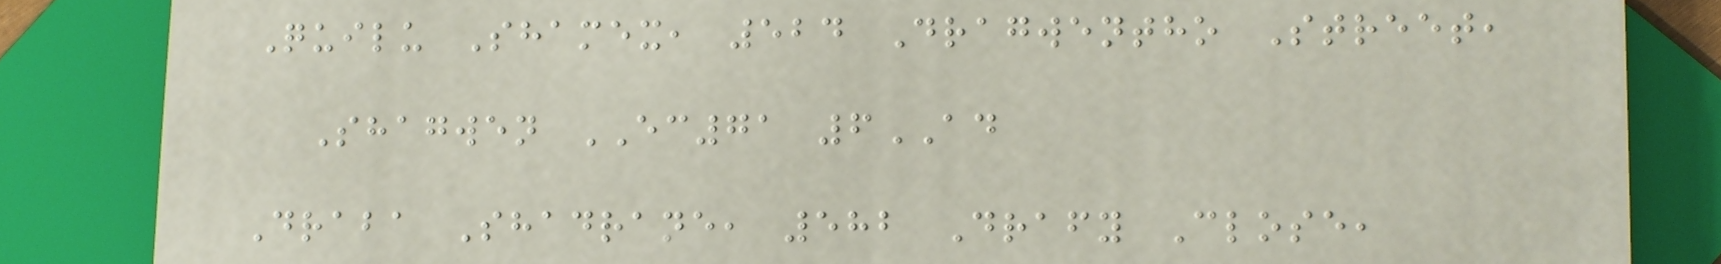Quilu Shamex, 524 Dragwentho Street,
Shagwen EC71 6AD
Draba Shadrane, 582 Drafy Close,
